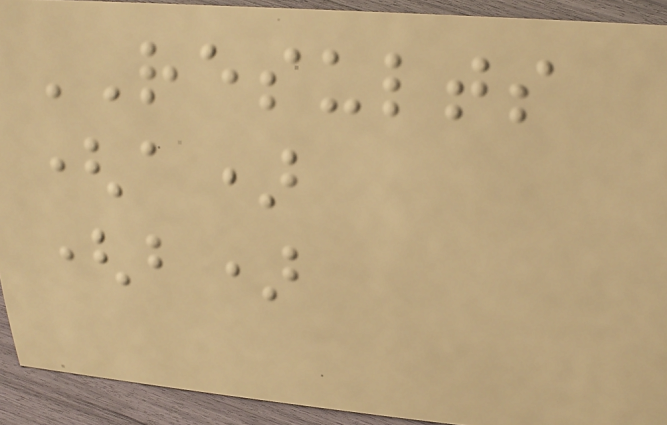RESULTS
(a)
(b)
